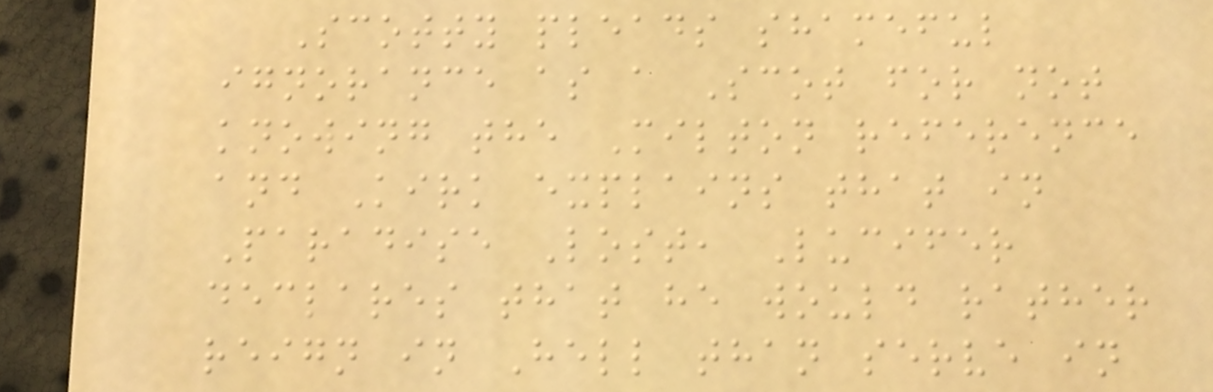Scotty pleads shameful
ignorance as a Scot for not
knowing the Milton reference
and Kirk explains that in
Paradise Lost, Lucifer
declares that he would rather
reign in Hell than serve in
